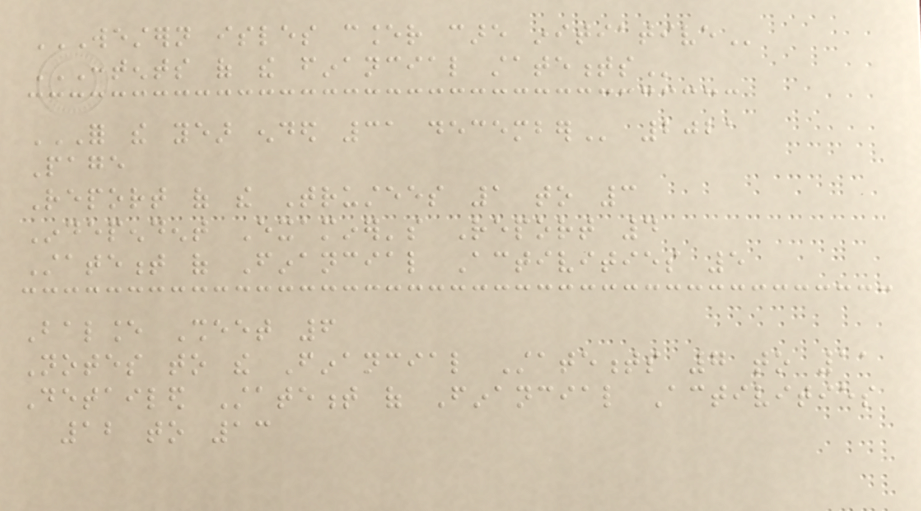WESTERN ISLES CANCER CARE INITIATIVE
CONTENTS OF THE FINANCIAL STATEMENTS
FOR THE YEAR ENDED 31 DECEMBER 2021
Page
Report of the Trustees 1 to 3
Independent Examiner's Report 4
Statement of Financial Activities 5
Balance Sheet 6
Notes to the Financial Statements 7 to 11
Detailed Statement of Financial Activities
12 to 13
